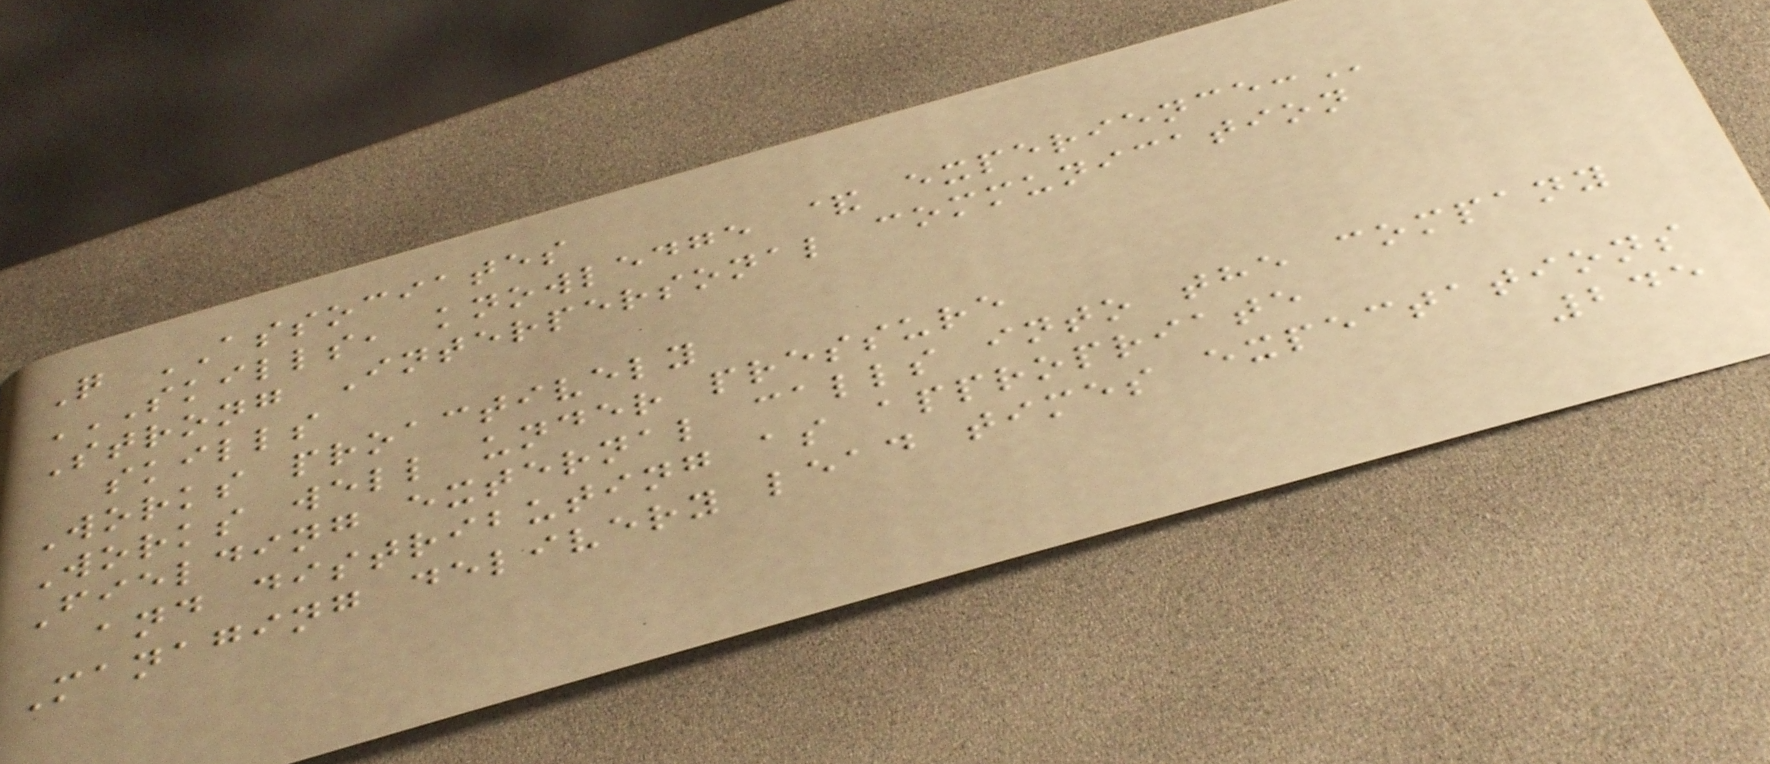Q ASSOCIATES
SKILLS, KNOWLEDGE & EXPERIENCE:
Strong Interpersonal communication
skills
Works proactively
Works well under pressure
Fielding external calls into the company
and distributing as appropriate
Managing delivery lead times expectations
245
